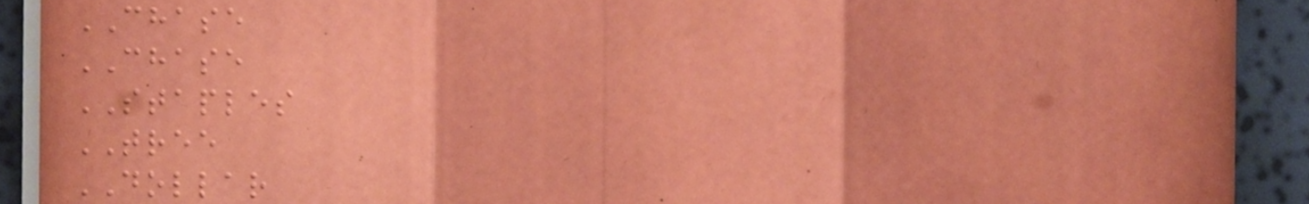CHASE
CHASE
STAPLES
TREE
DOLLAR
